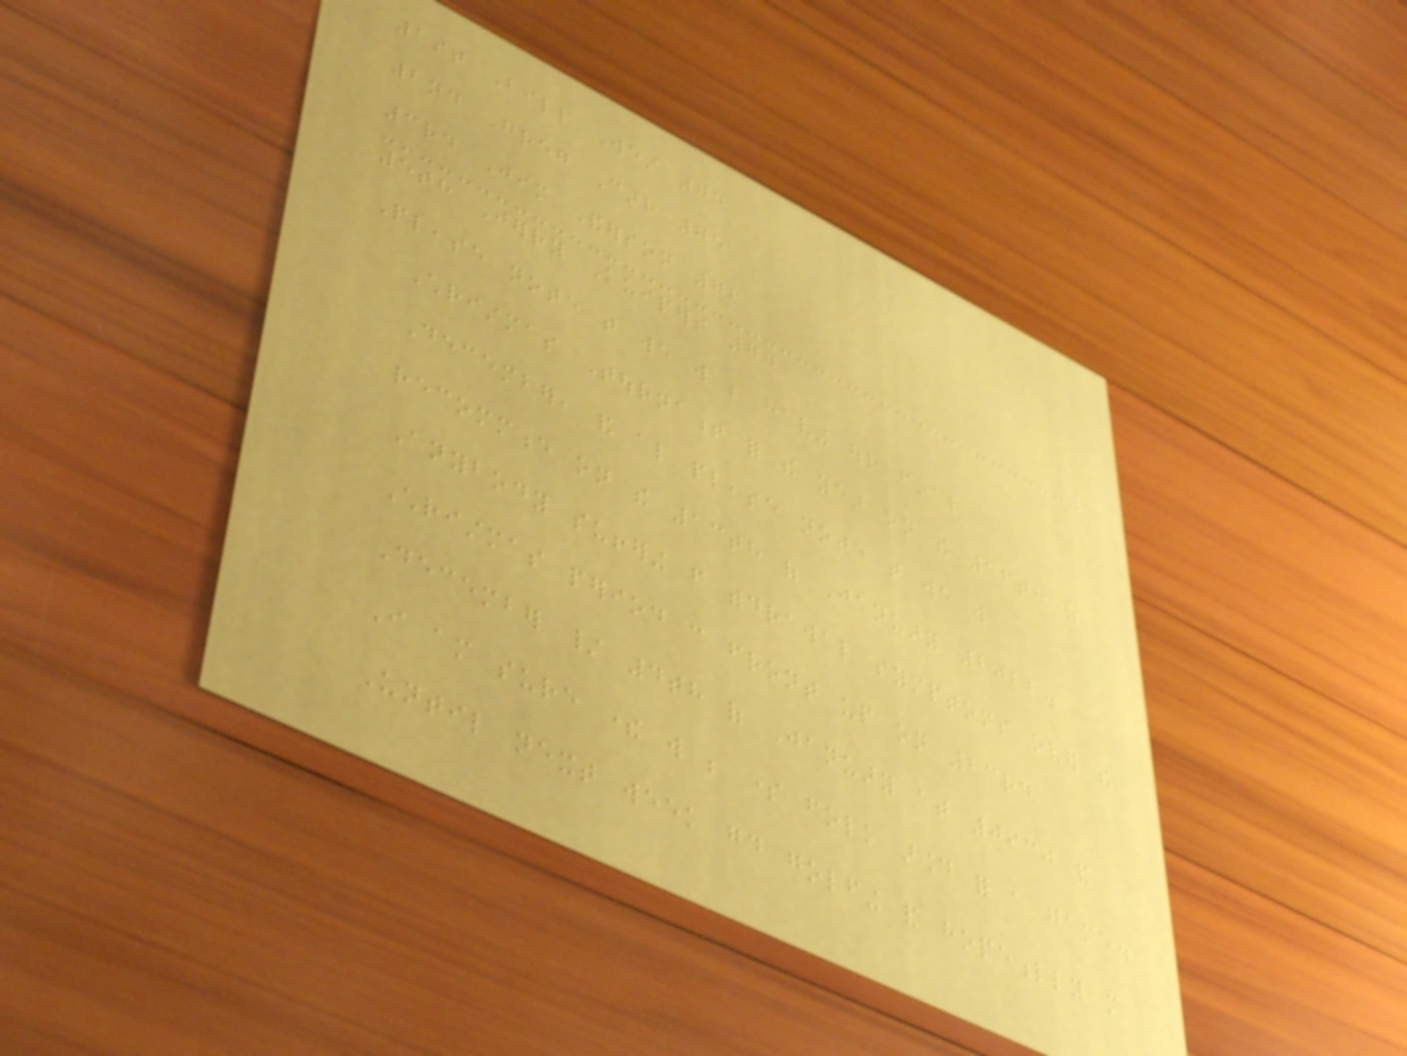1st Bill West 74
2nd Greg Carr 75
3rd Jim Anderson 76
5th Jerry Kuipers 77
Please note that we will be having our final
Christmas Tournament for the year on the 16th of
December, and also please note that we will
recommence on the 13th of January 2022.
Anybody suffering from withdrawal symptoms over the
Christmas period can front up on 23rd
December / 4th of January at 0930 and
I am sure there will be some folk around for a game.
Until next week good golfing and hopefully more
